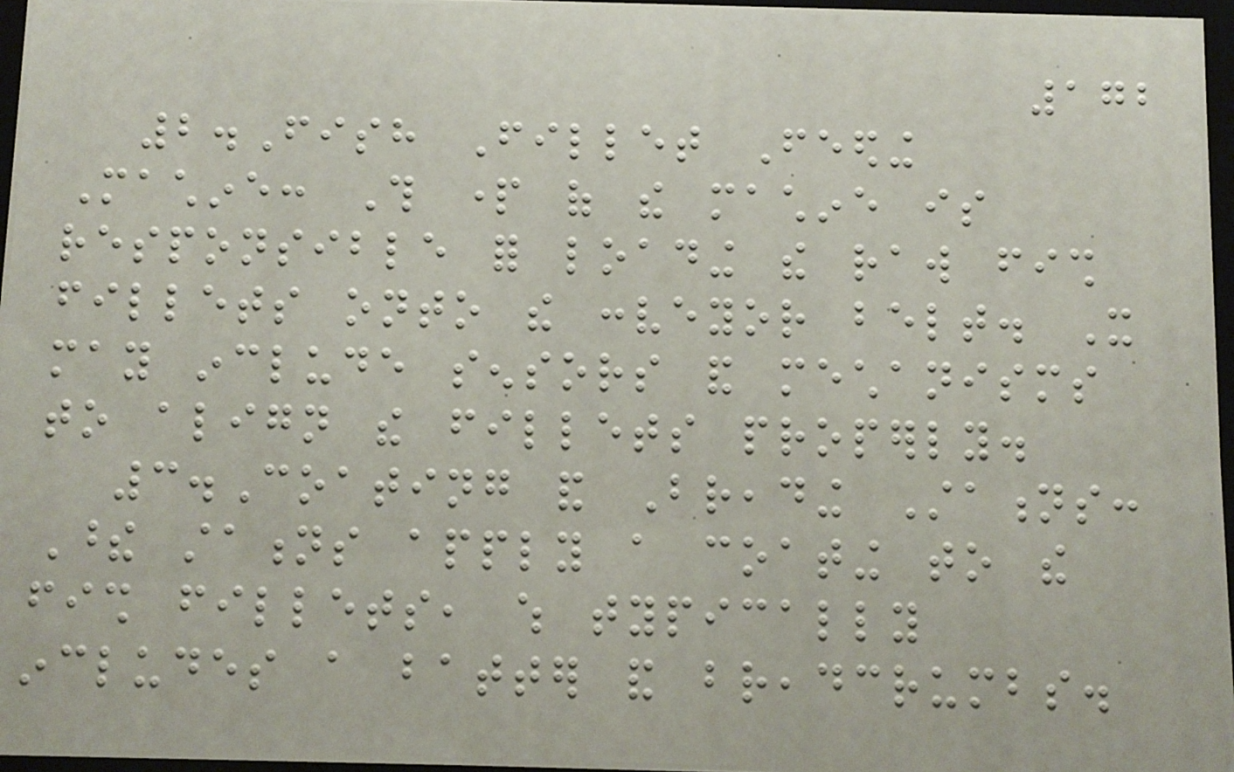172
2.Fish Fillet Feeding
Machine: This part of the machine is
responsible for loading the raw fish
fillets onto the conveyor belt. It
may include sensors and mechanisms
to align the fillets properly.
3.Coating and Breading Stations:
These stations apply a coating to the
fish fillets, which typically
includes a batter and breadcrumbs.
